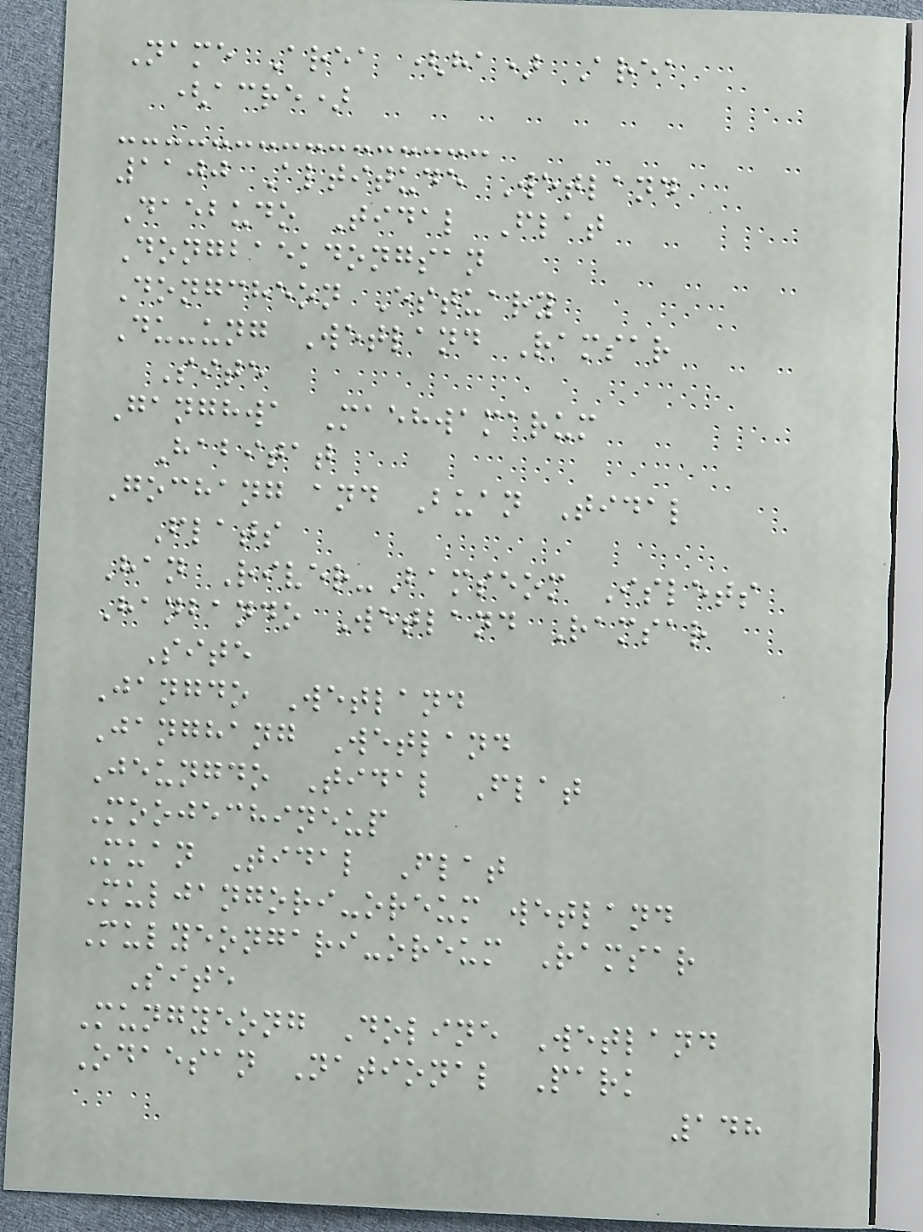Name Area (ha) Area
(acre)
1100 Altitude Wetland
Daebudo Tidal Flat
Dongbaekdongsan
Dongcheon Estuary
Du-ung Wetland Ramsar
Site
Ganghwa Maehwamarum
Habitat
Gochang and Buan Tidal
Flats
Han River-Bamseom Islets
Hanbando Wetland Ramsar
Site
Jangdo Wetland
Janghang Wetland
Jeungdo Tidal Flat
Moojechineup
Muan Tidal Flat
Muljangori-oreum wetland
Mulyeongari-oreum Ramsar
Site
Mungyeong Doline Wetland
Odaesan National Park
148
